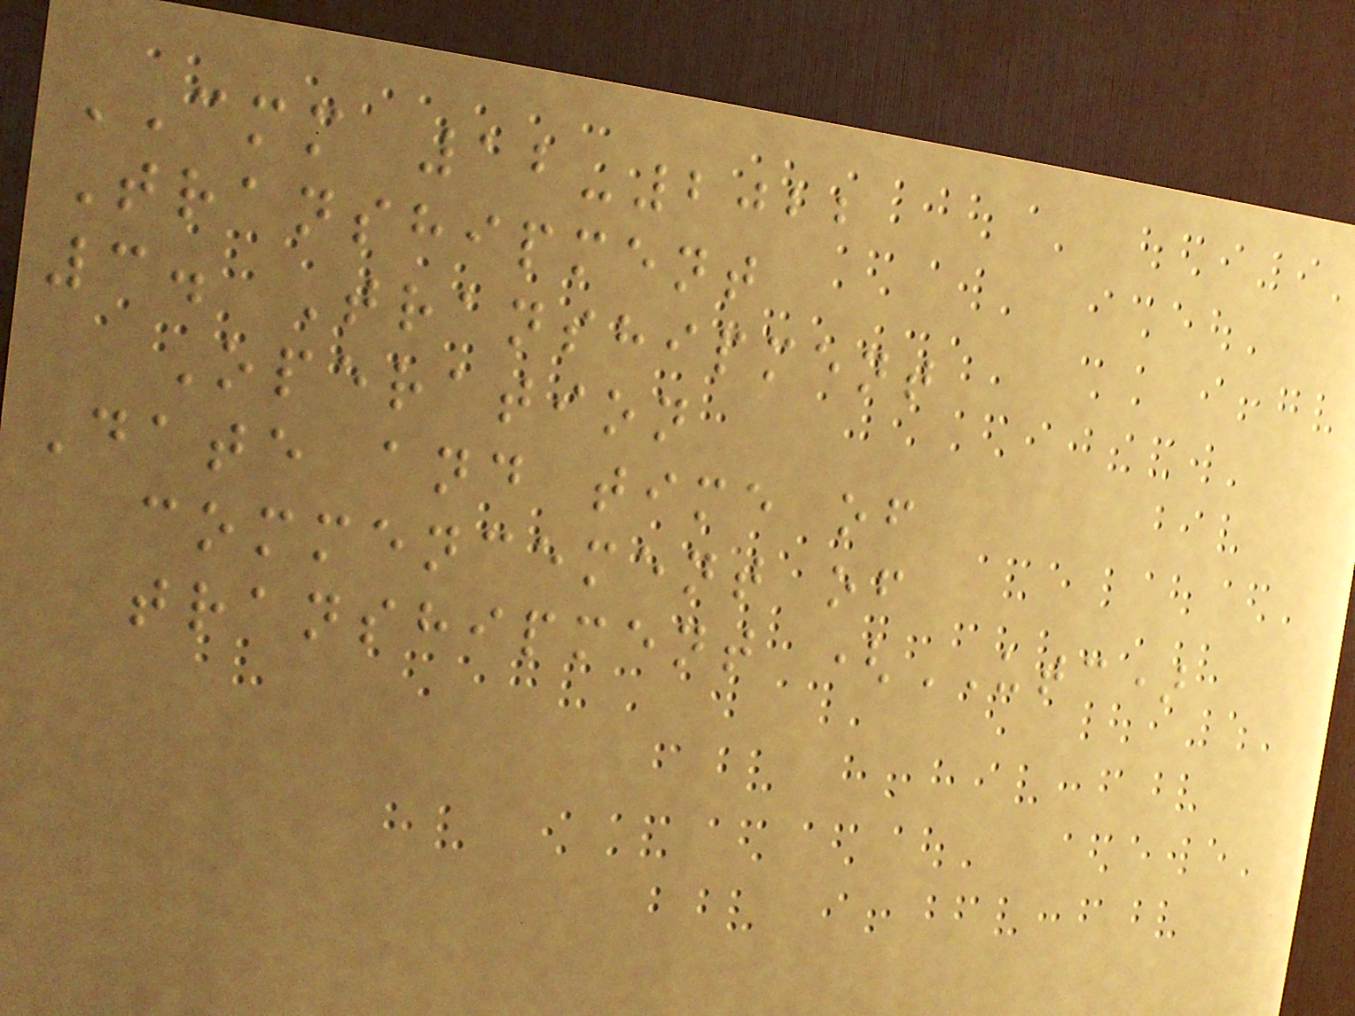CMM 12-2022
Transhipment
3. Transhipment
Operation
Date and time of
commencement of
transhipment (UTC)
